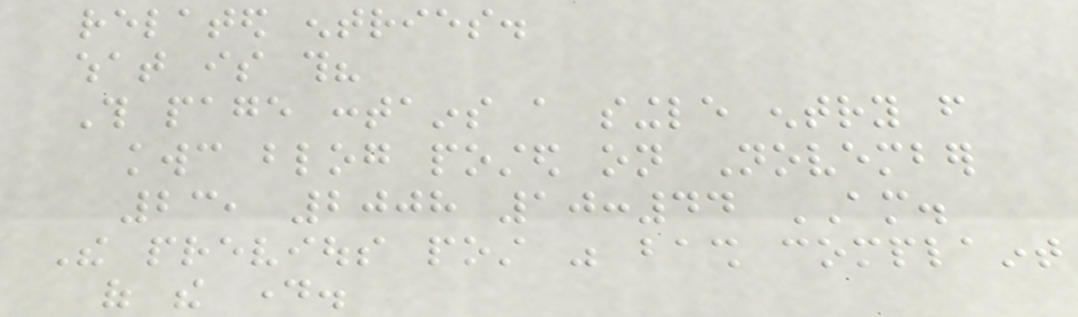related entries.
what is this?
This page contains a single entry from
kwc blog posted on November
23, 2008 10:44 AM.
The previous post was bash complaint
of the day.
